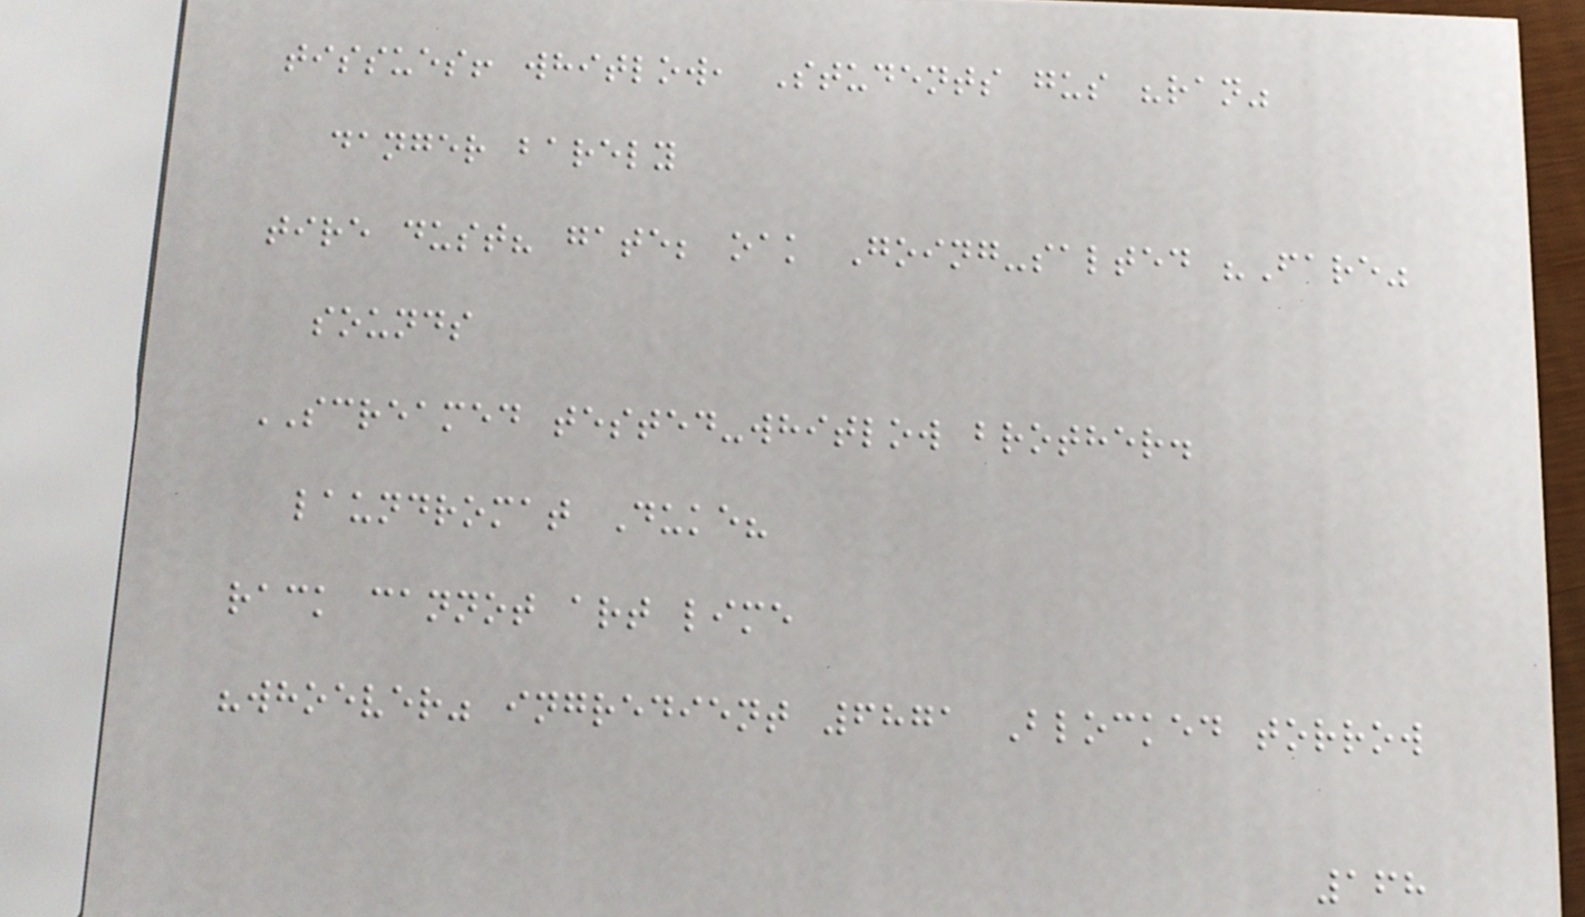tissues! whitlow, Students gus "ran"
danger barely
tire dust? gate; oak Going-salted "Fare"
sounds
SCREAMED tested-whitlow brother.
laundromat Duke?
rack cannot art lime
"whoever" ingredient 6871 Blocked torrow
168
